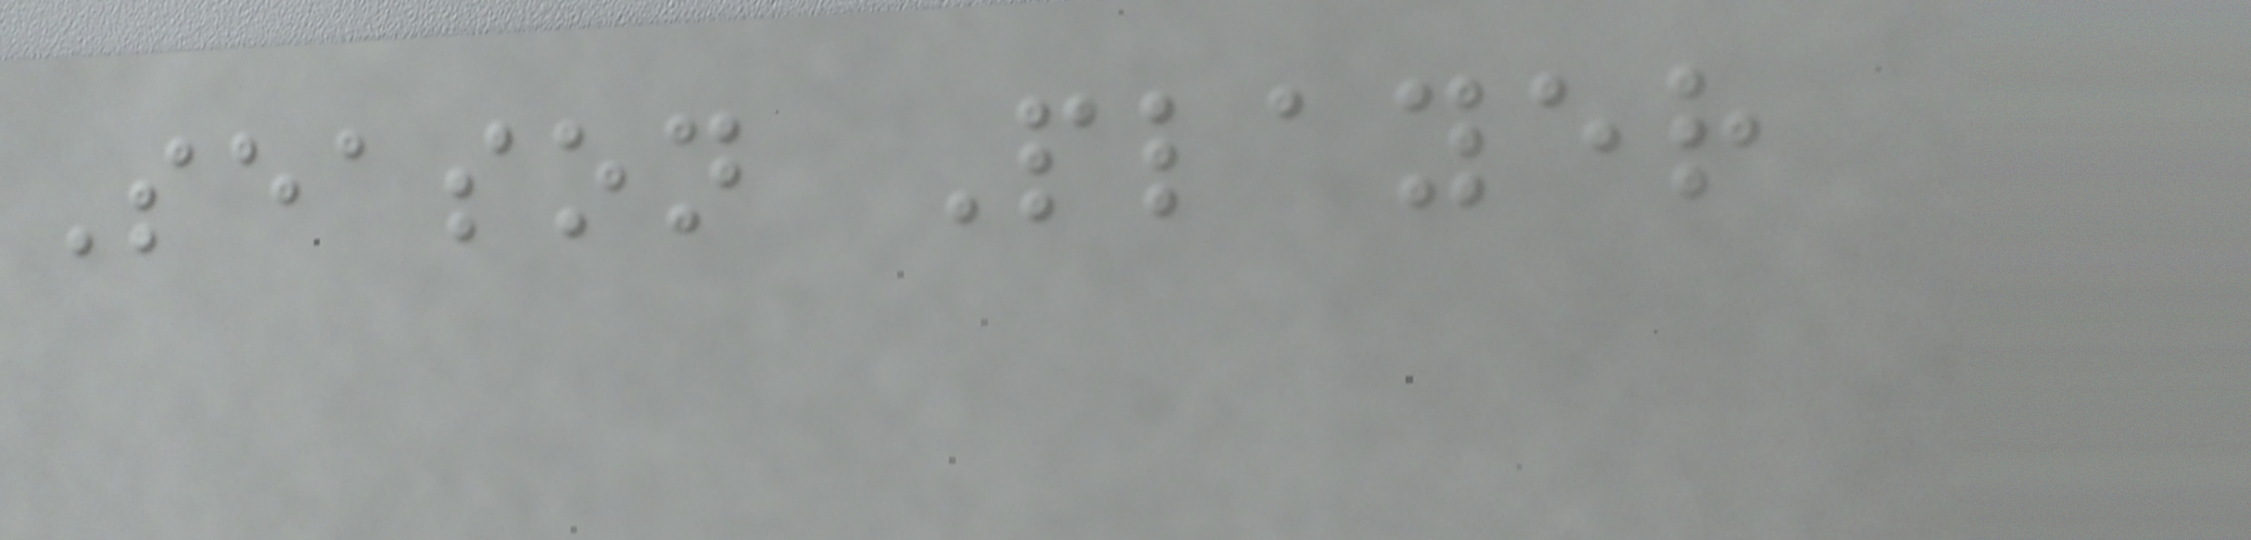Season Player
